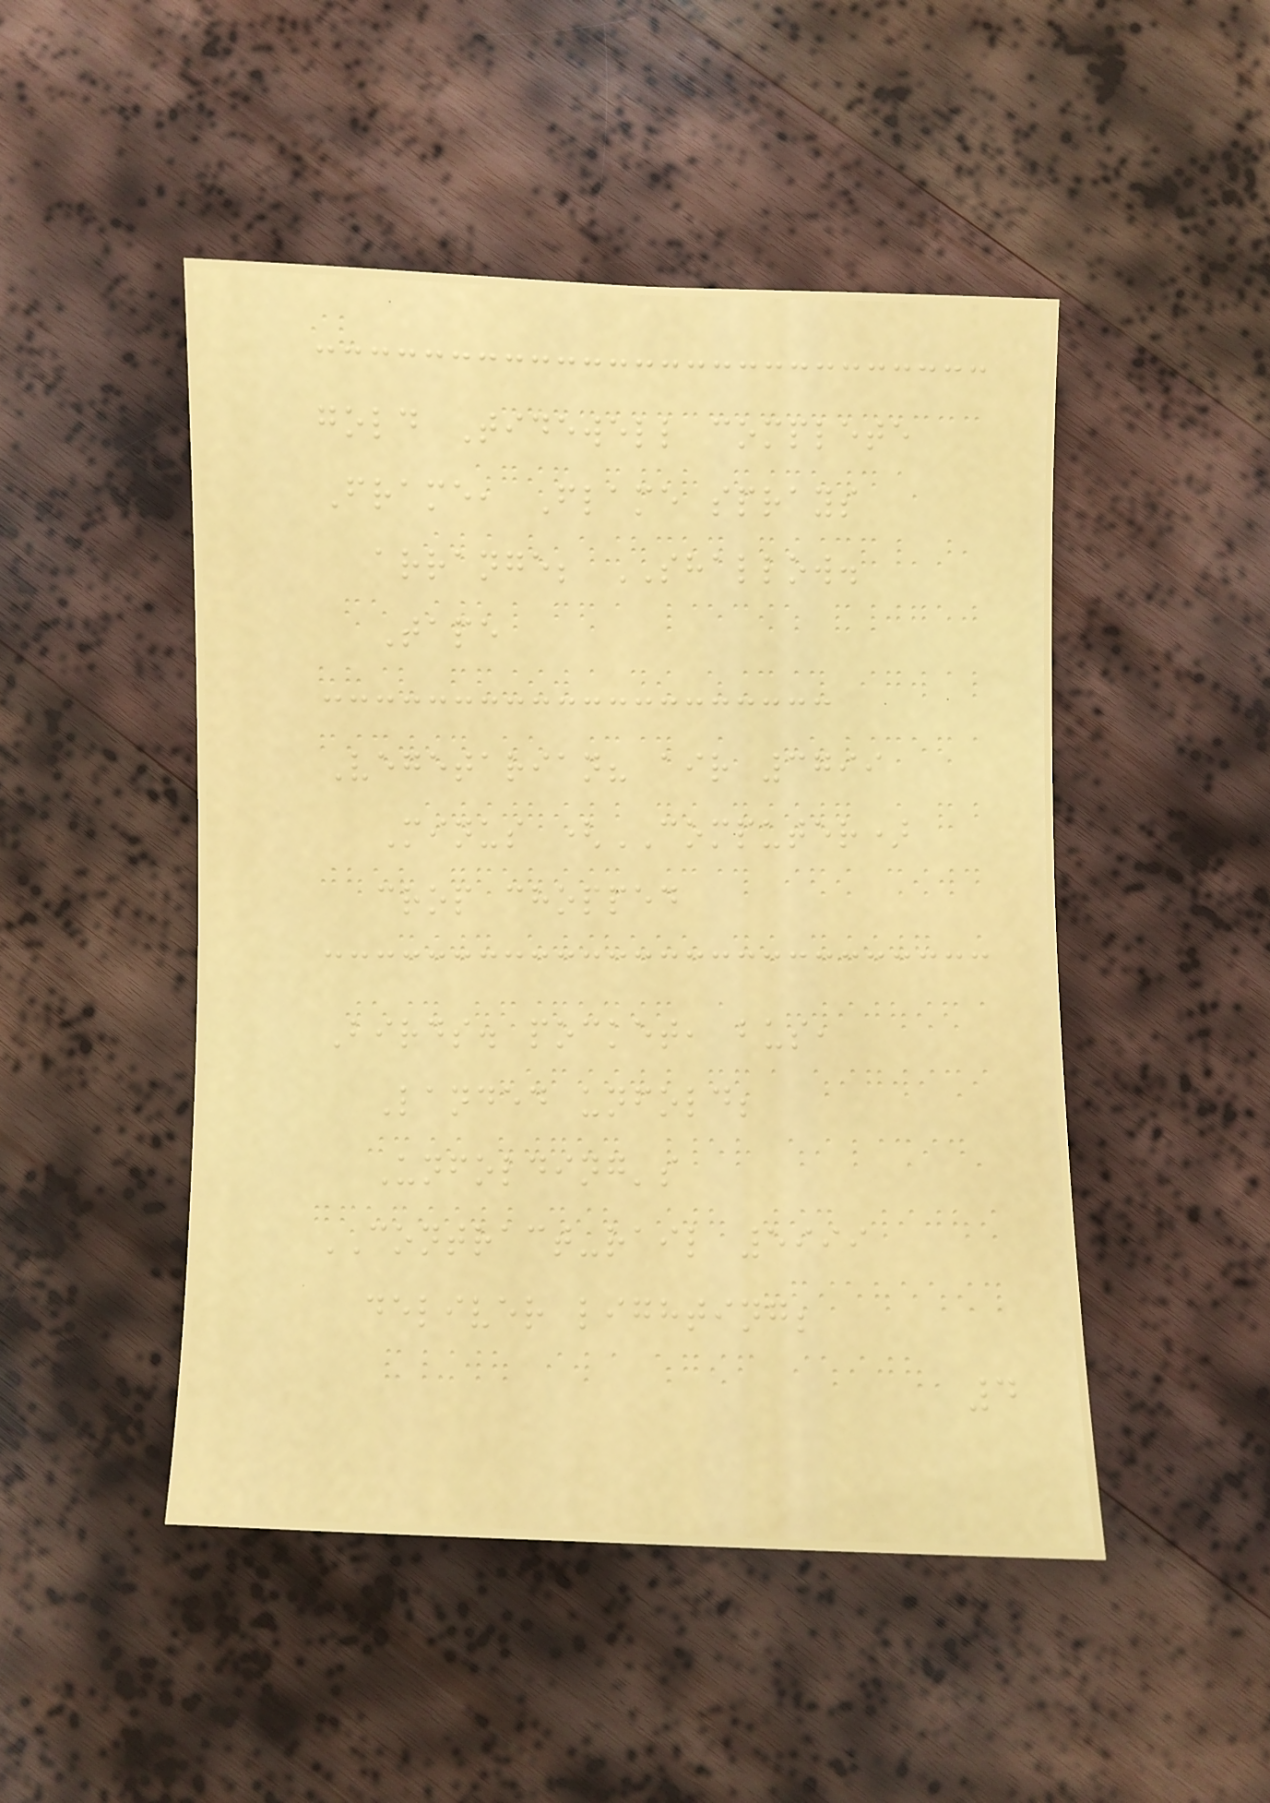gold Tidewell complete
Frame, Flame sprays
arrange; SHALLOW.
Tape
Vegetarian? air 3799
Minus (COMPUTER)
crop chopped
Birds. pocket, bus,
Landed unfold;
Unfolding's
CONTRACT-rail 5999
deliver lighting;
4
